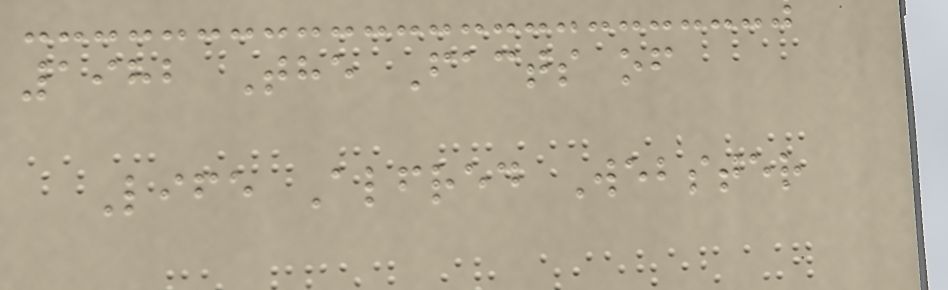1982 The Facts of
Life Alfred Webster
